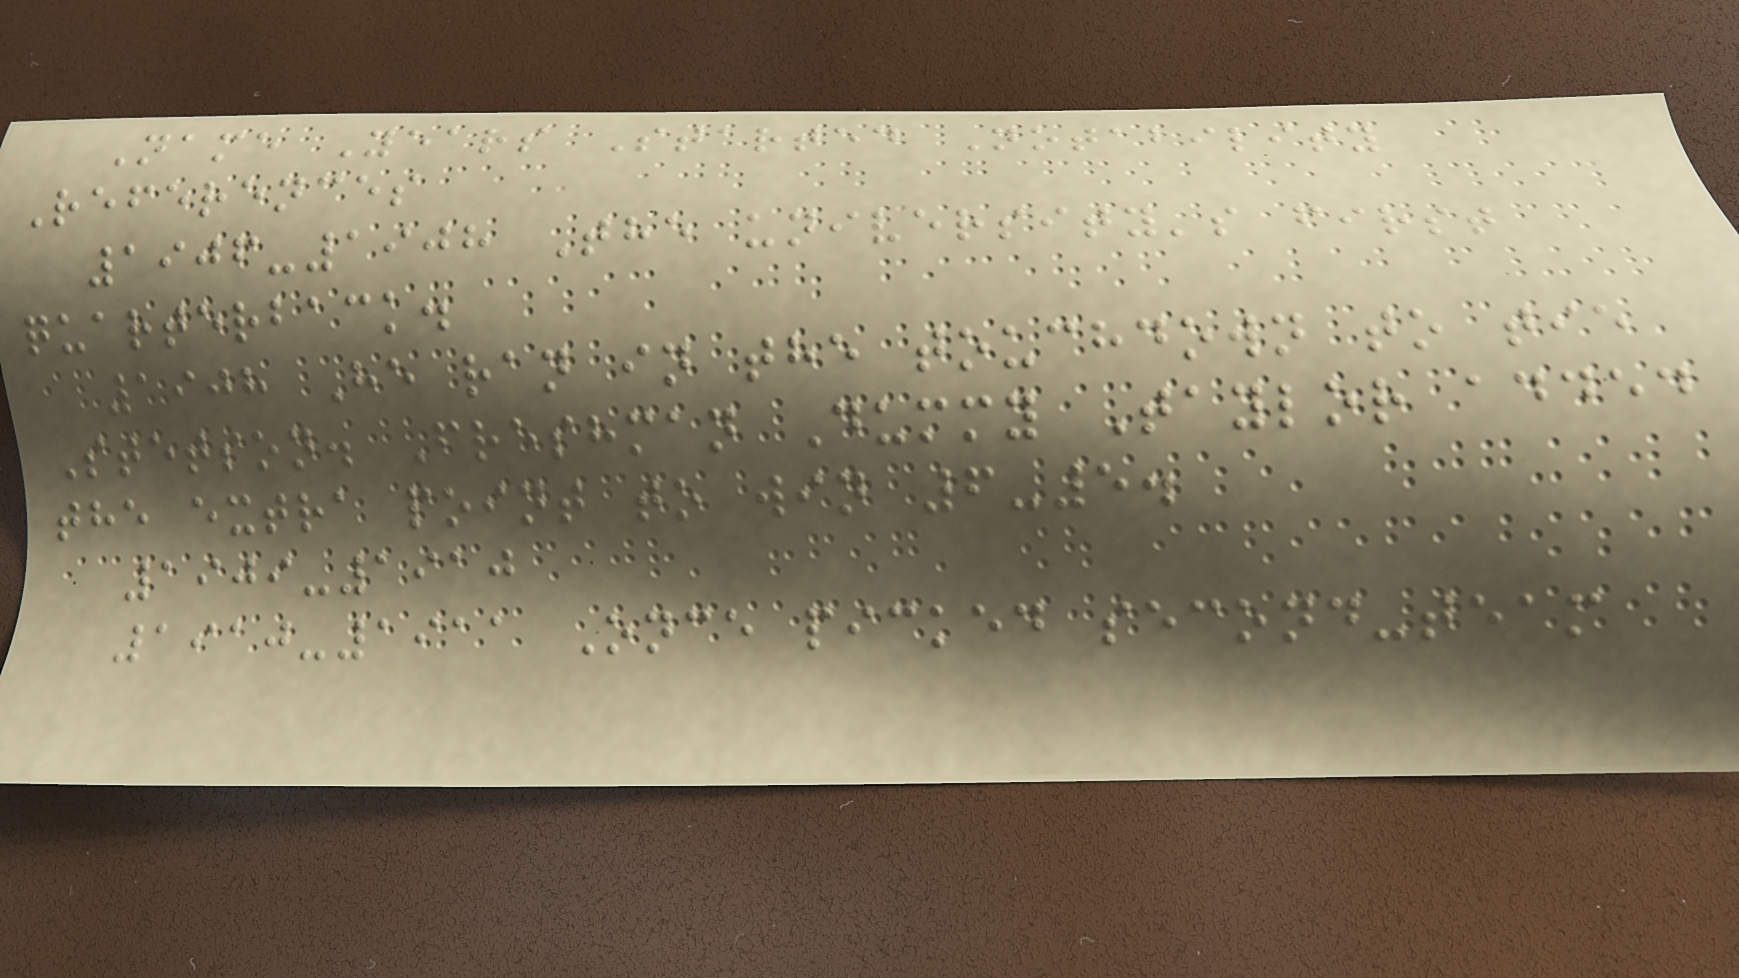Name Years Started Notability
References
1906-1908 The university's first
quarterback.
1908 He ran in the touchdown to tie
Stetson. Freshman Dummy Taylor added
the extra point to win 6-5.
1909-1910
1910-1911 Once picked second-team
